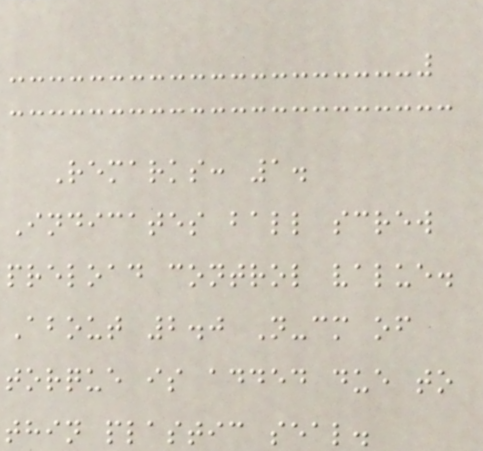Remarks: 1.
Indicates ball screw
preload control value.
About 2.0 N-cm of
torque is added due to
thin plastic seal.
